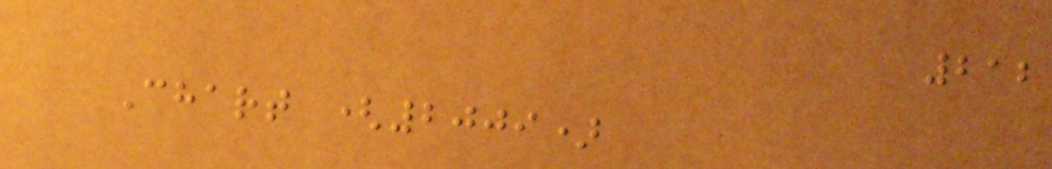212
Chart (2009)
